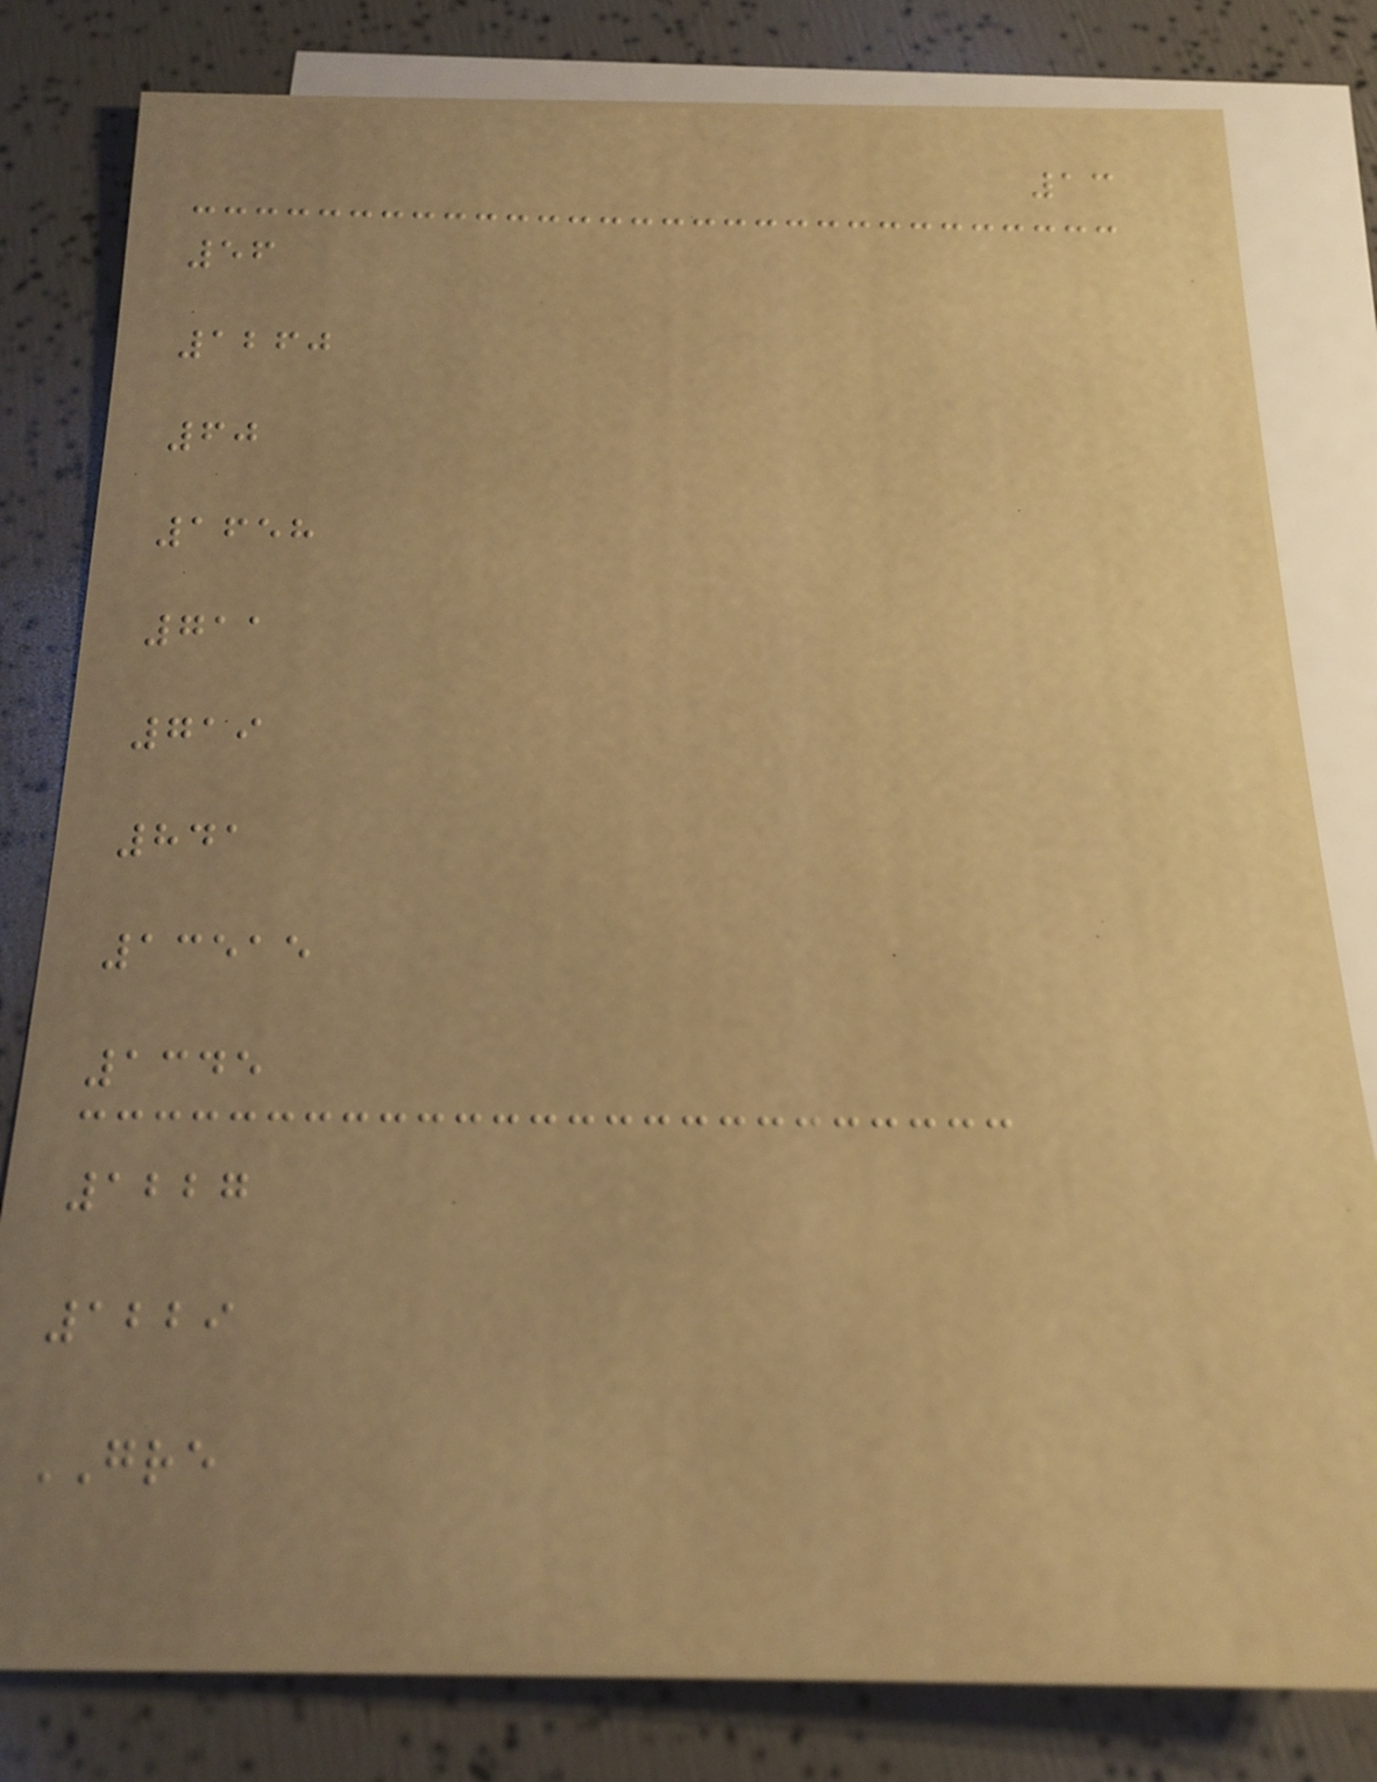13
56
1260
60
1658
711
719
841
13515
1345
1227
1229
GRE
